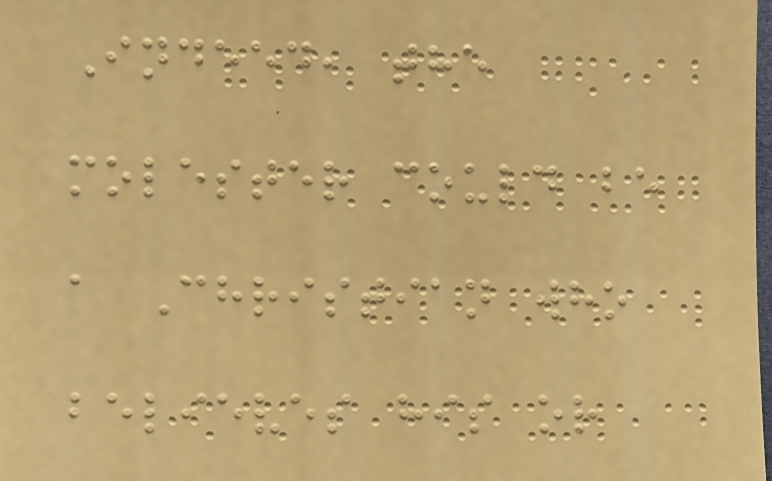Indeed, the
molester could be
a Christian who
believes his or
